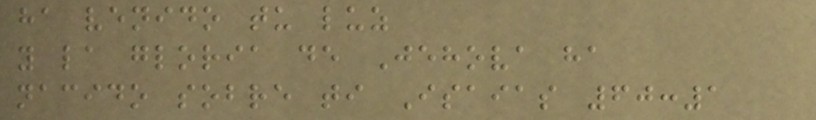ha venido tu luz
y la gloria de Jehova ha
nacido sobre ti Isaias 60:1
